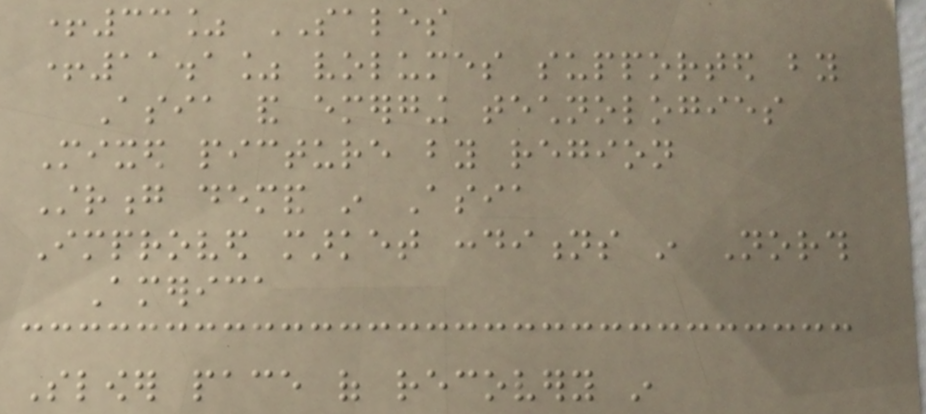+33% SALES
+11.1% volumes supported by
Asia and emerging technologies
Mixed picture by region
Strong demand in Asia
Improved market conditions in North
America
Slower pace of recovery in
